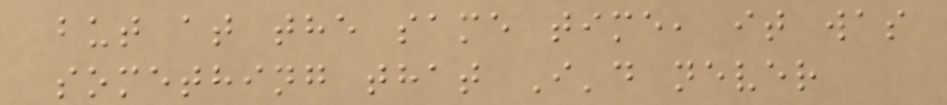but at the same time, it was
something that I'd never
